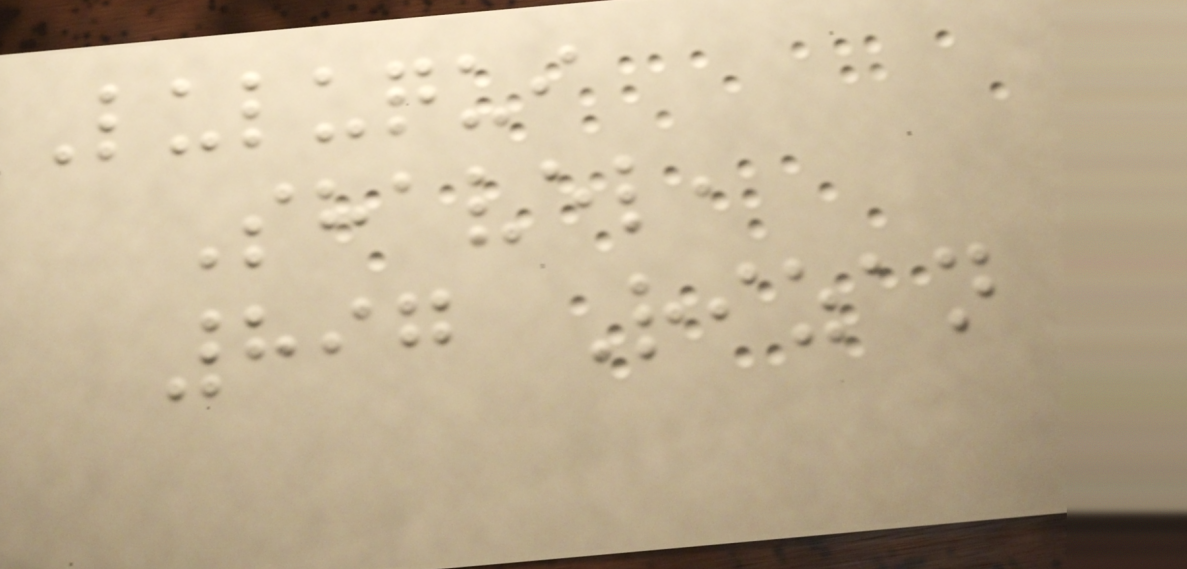Luluqui
Shavel,
897 Rizan
